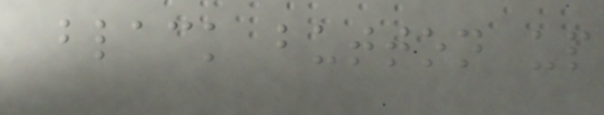black button up
